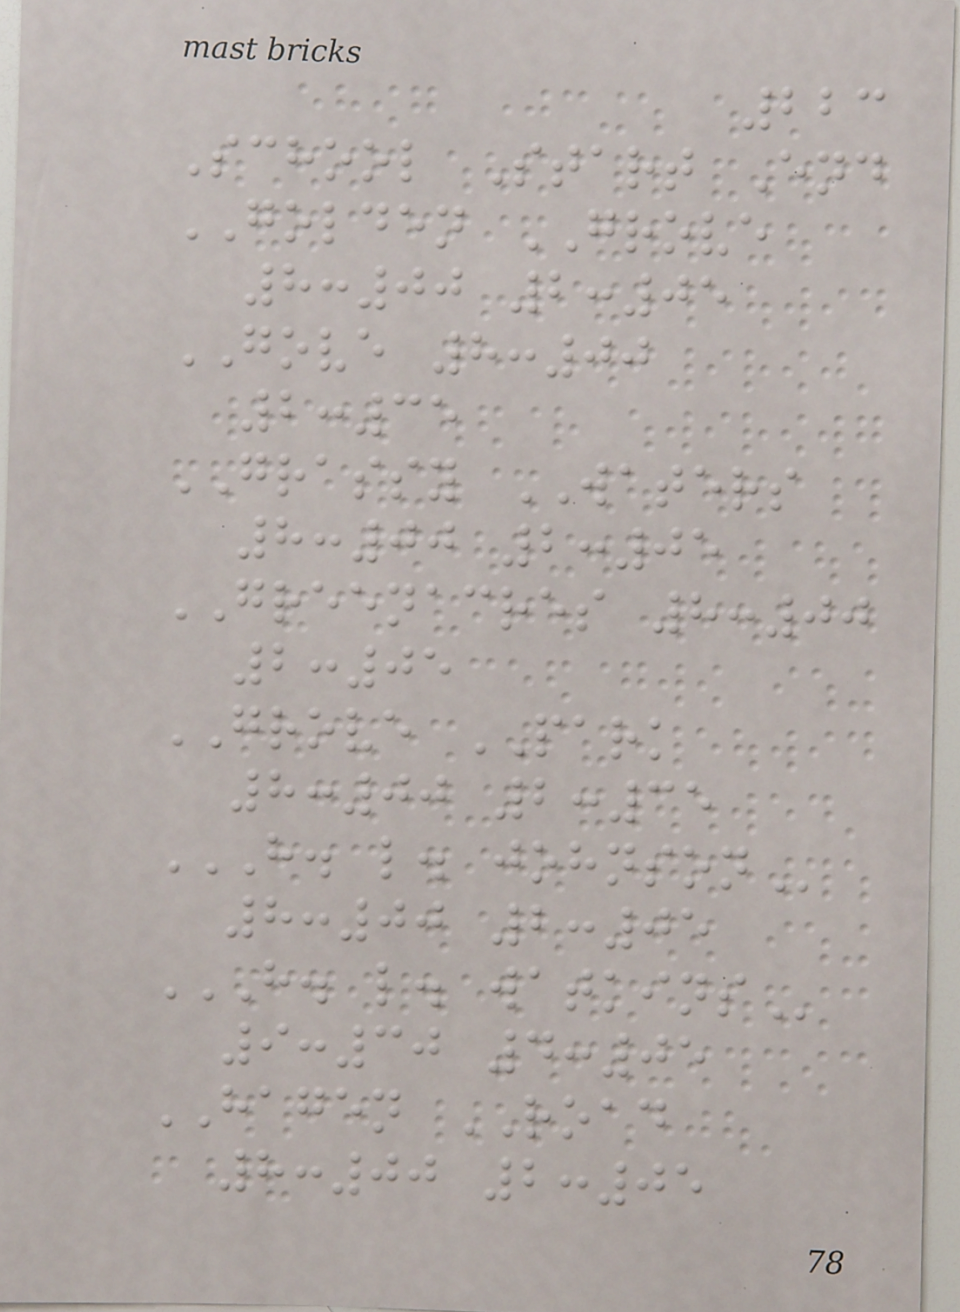223
School Start End
GOLDEN GROVE
8:00 2:05
GOVE 8:00
2:35
GRASSY WATERS
8:00 2:05
GREENACRES 8:00
2:05
GROVE PARK
8:00 2:35
H. L. JOHNSON
8:00 2:05
H. L. WATKINS
9:30 4:05
HAGEN ROAD
8:00 2:05
